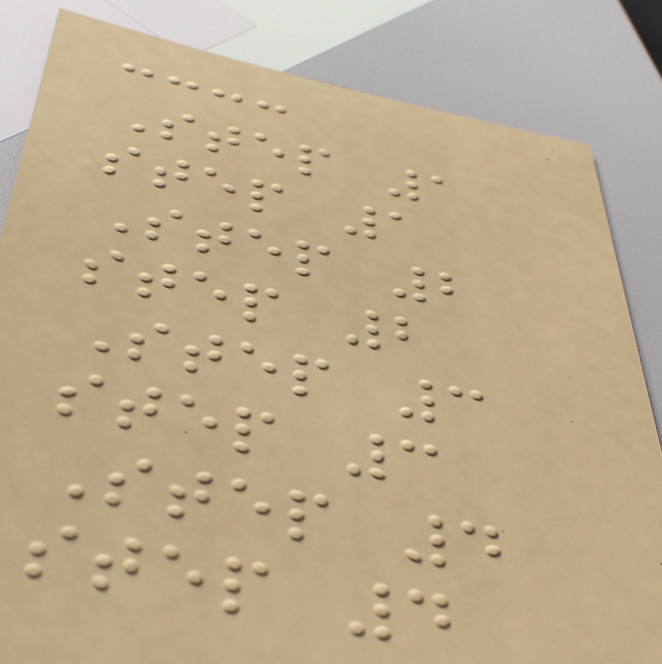Step 1
step 1
Step 2
step 2
Step 3
step 3
Step 4
step 4
